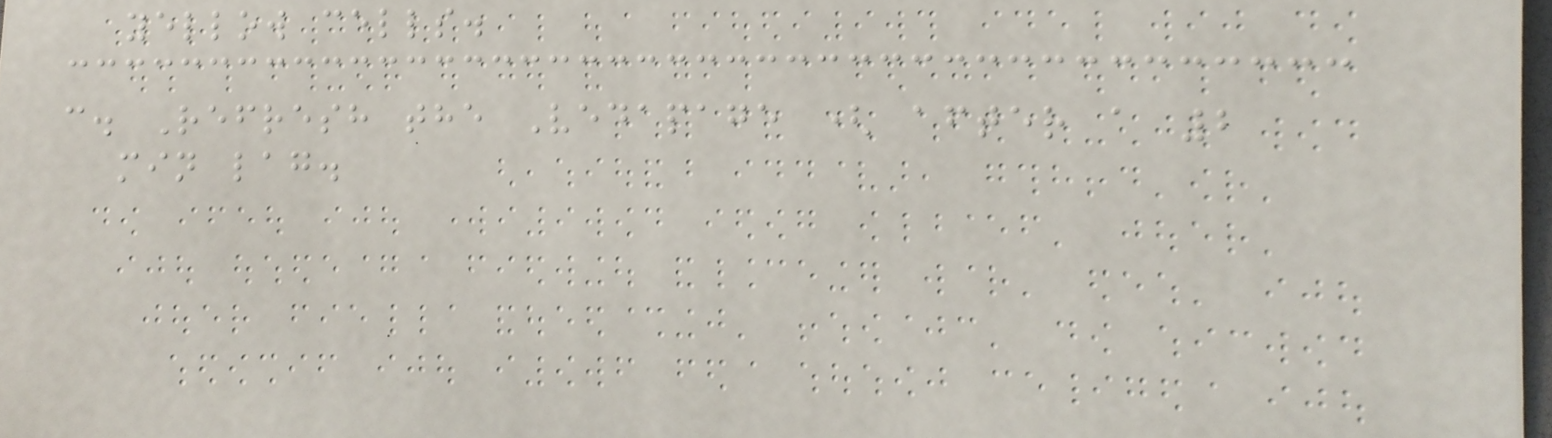yellow cells.
c. Refresh the Vedapage ( after a 2
min lag.
